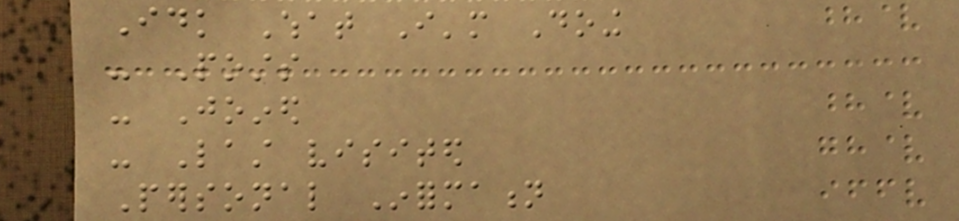Idk What I'm Doing
- Posts
- Joined
- Last visited
Personal Information
